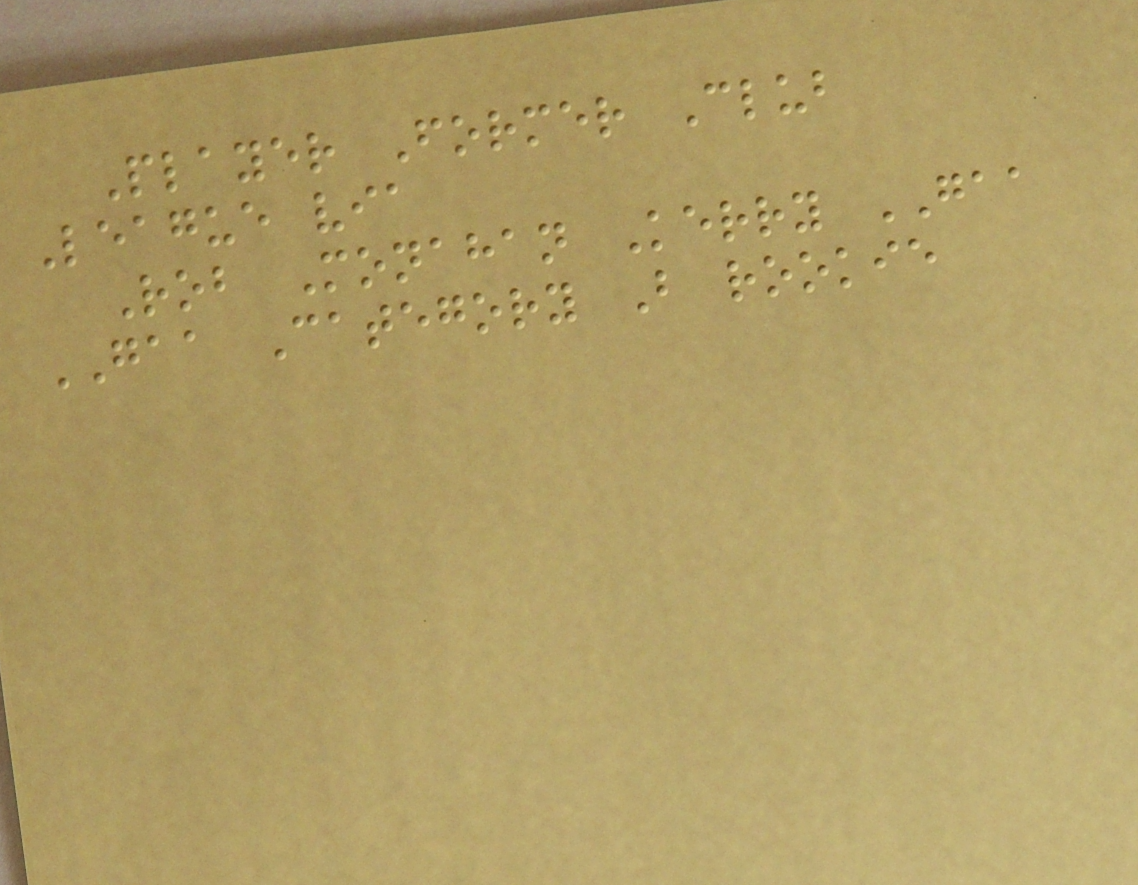Player Former Club
League via
Rob Monahan Kerry GAA
GAA Category B rookie
